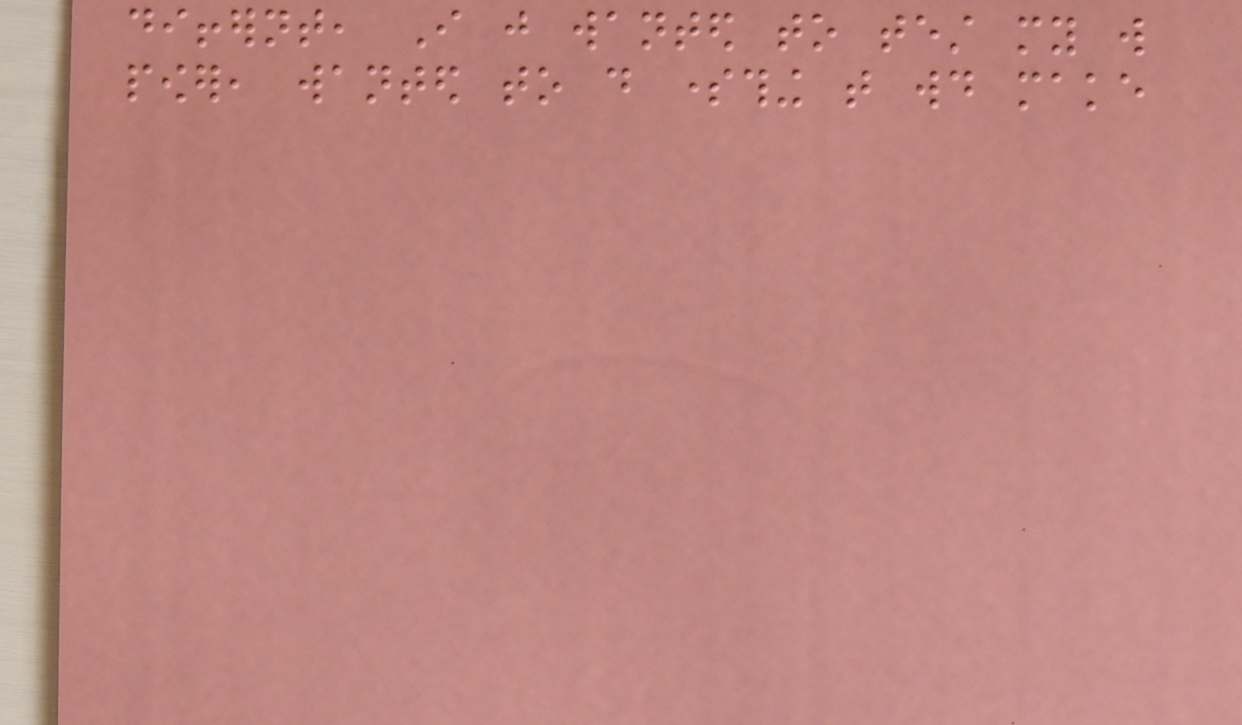differnt, I just wanted to test my will
power, wanted to do something that would make
